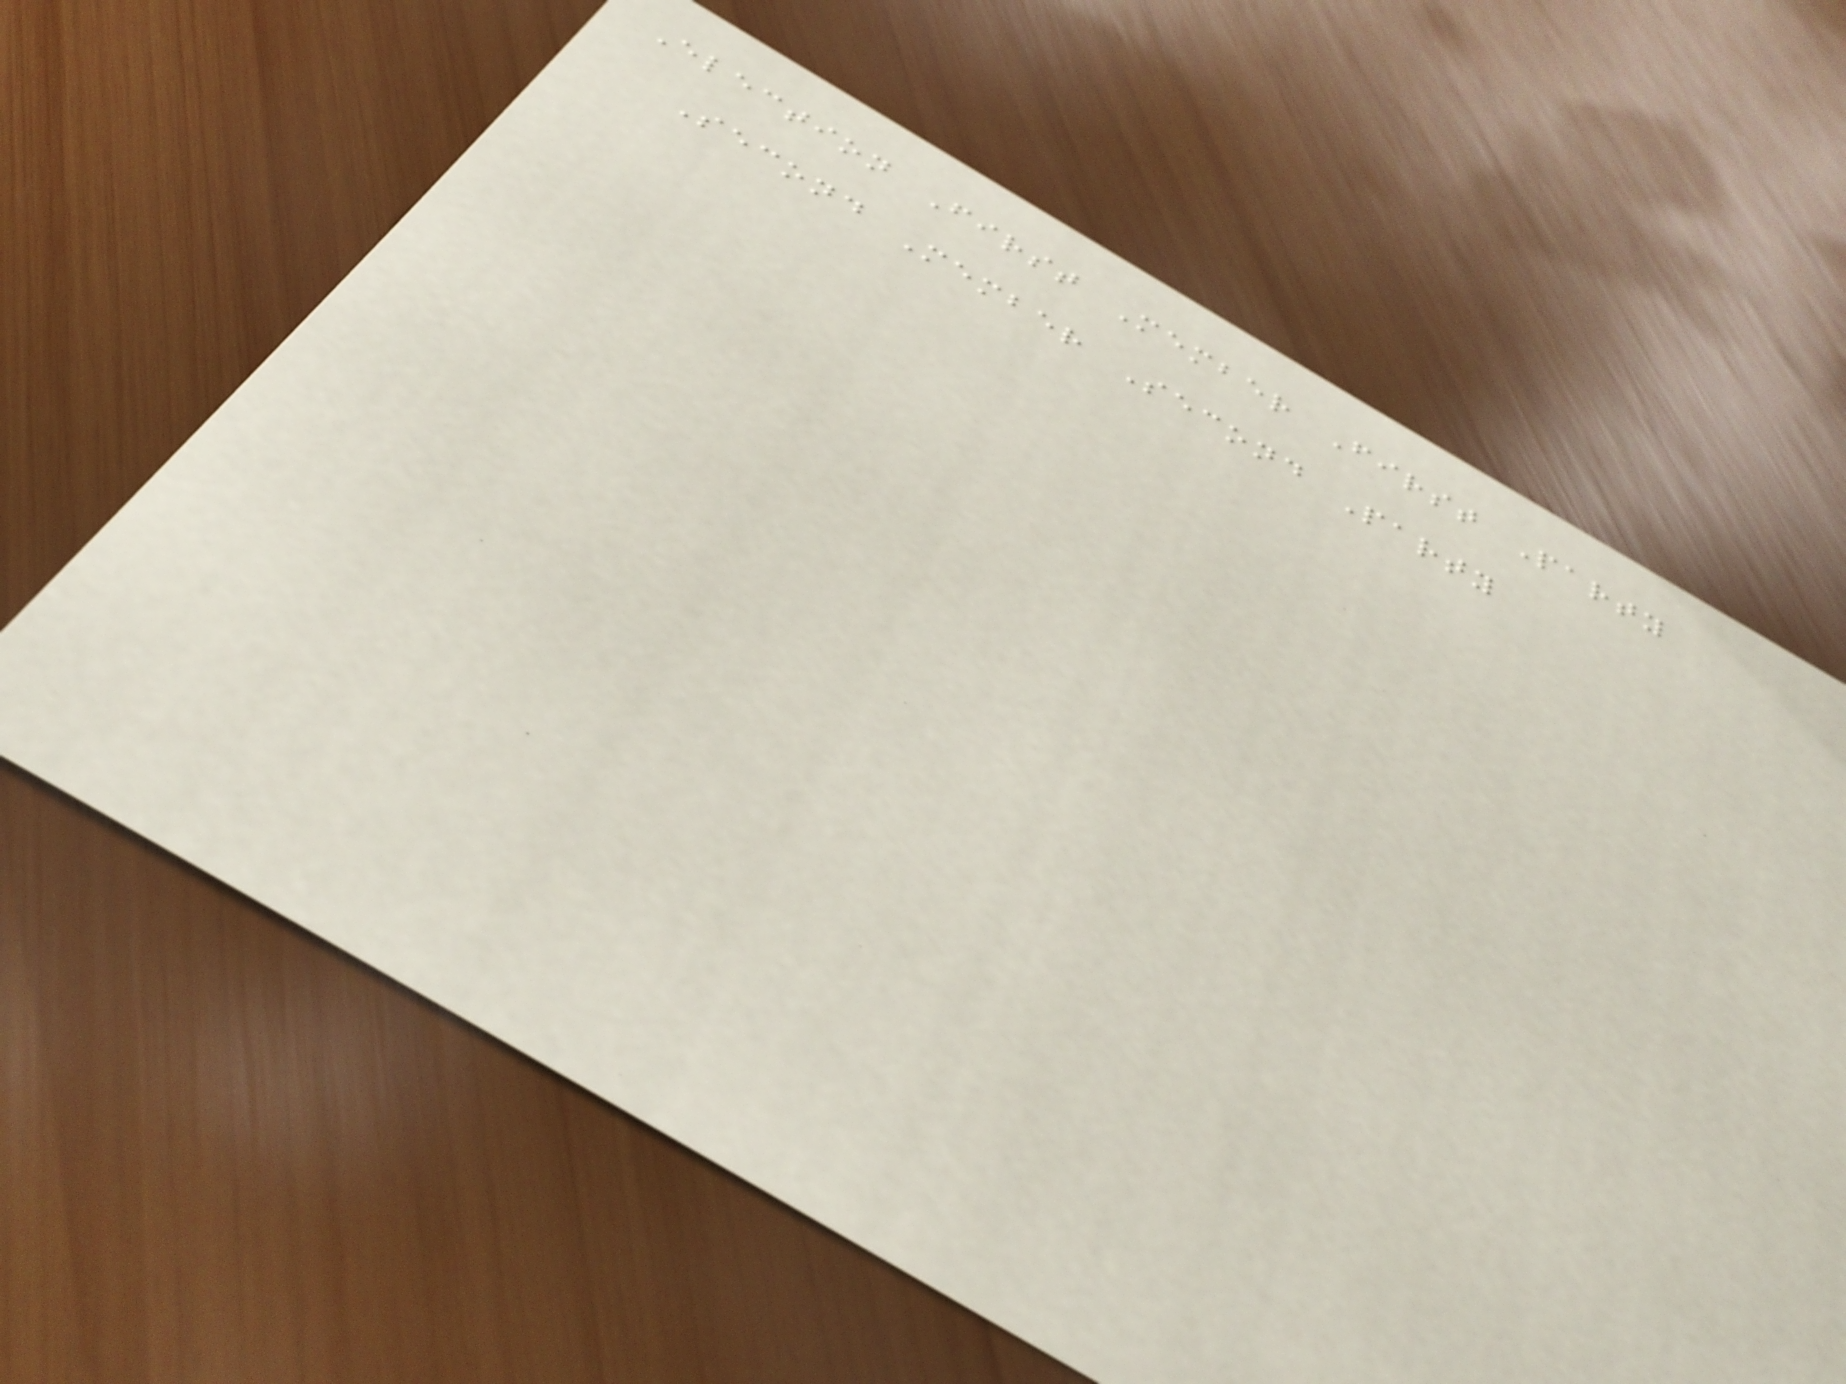Election First Member First Party
Second Member Second Party
